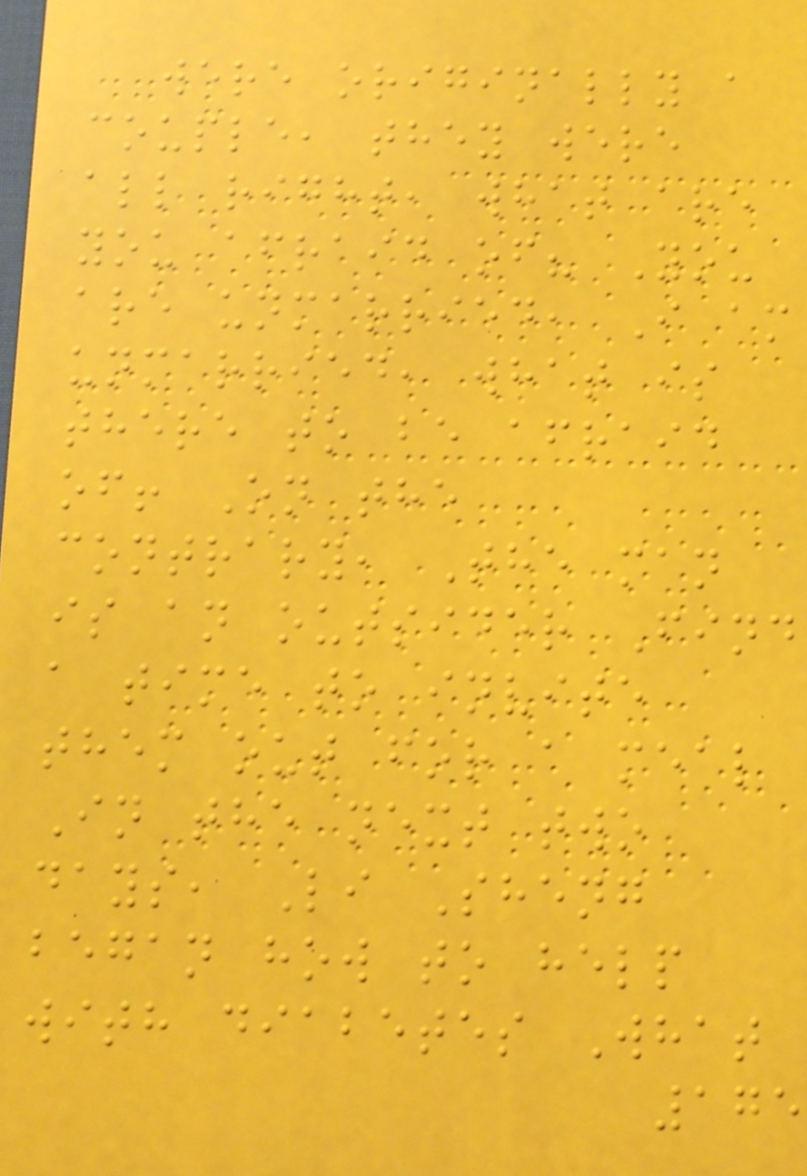were originally a
couple, they were
all right, what are
you afraid of? You
are unmarried, I am
unmarried, what is
there to be afraid
of! On the
contrary, The man
is an outsider Find
a time to invite
them out for a meal
In the next two
days, Li Sheng
began how to help
with diabetes What
175
